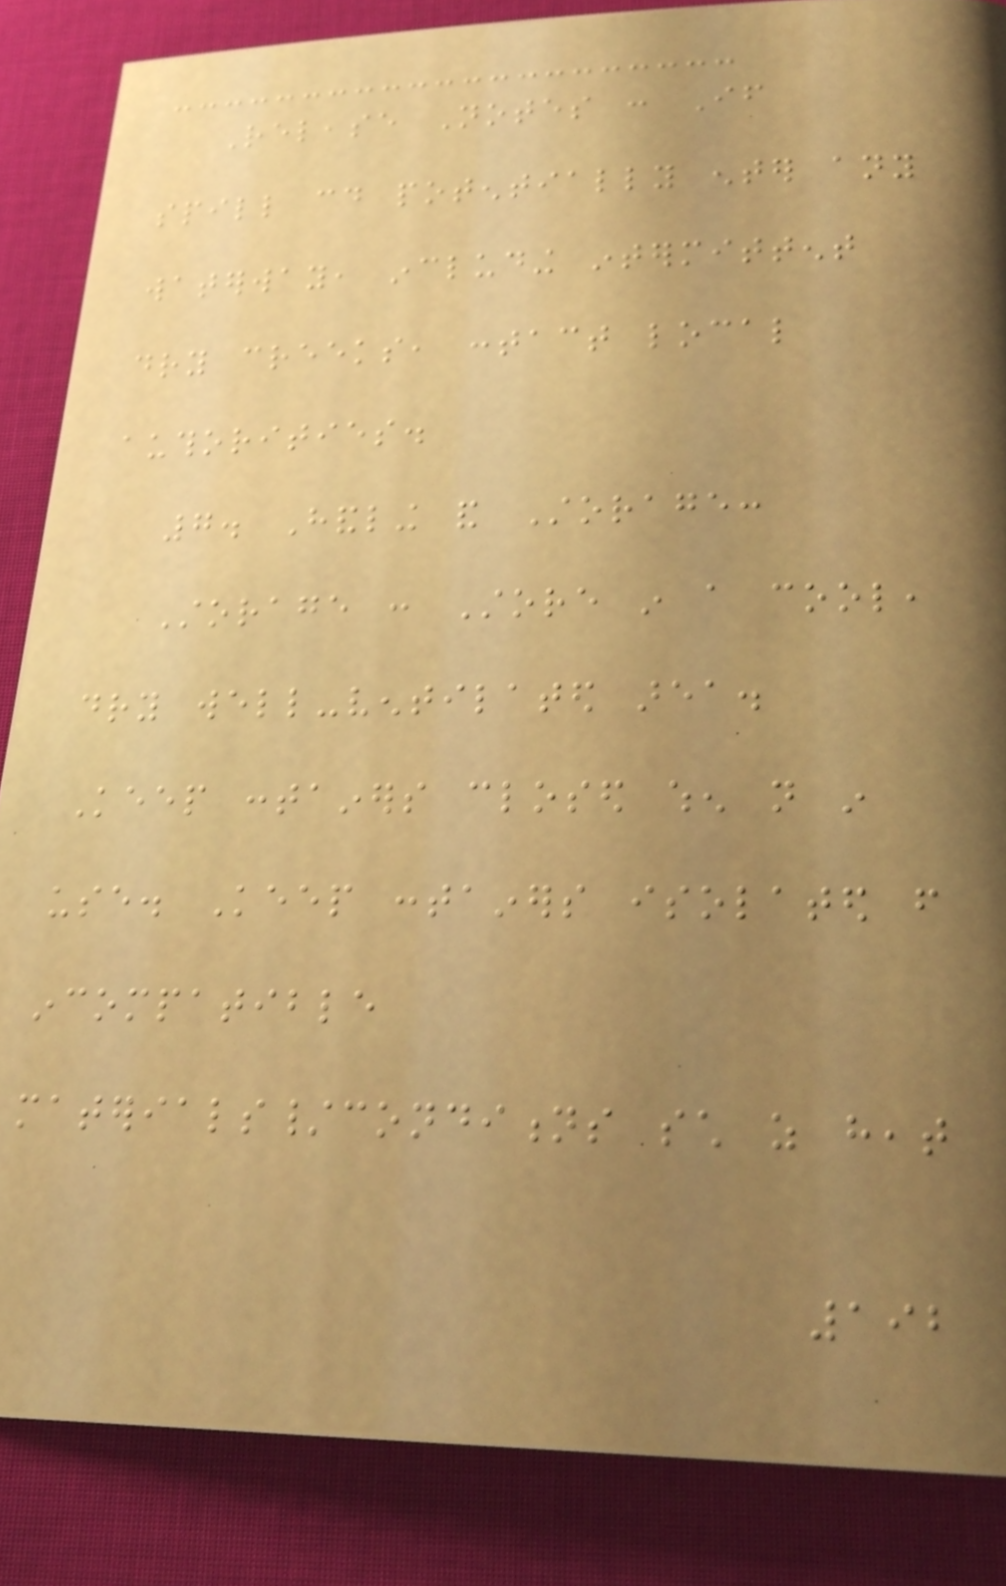Release Notes : If
spill could potentially enter any
waterway, including intermittent
dry creeks, contact local
authorities.
7. Handling and Storage:
Storage : Store in a cool,
dry well-ventilated area.
Keep containers closed when not in
use. Keep containers isolated from
incompatible
materials/conditions such as heat
192
